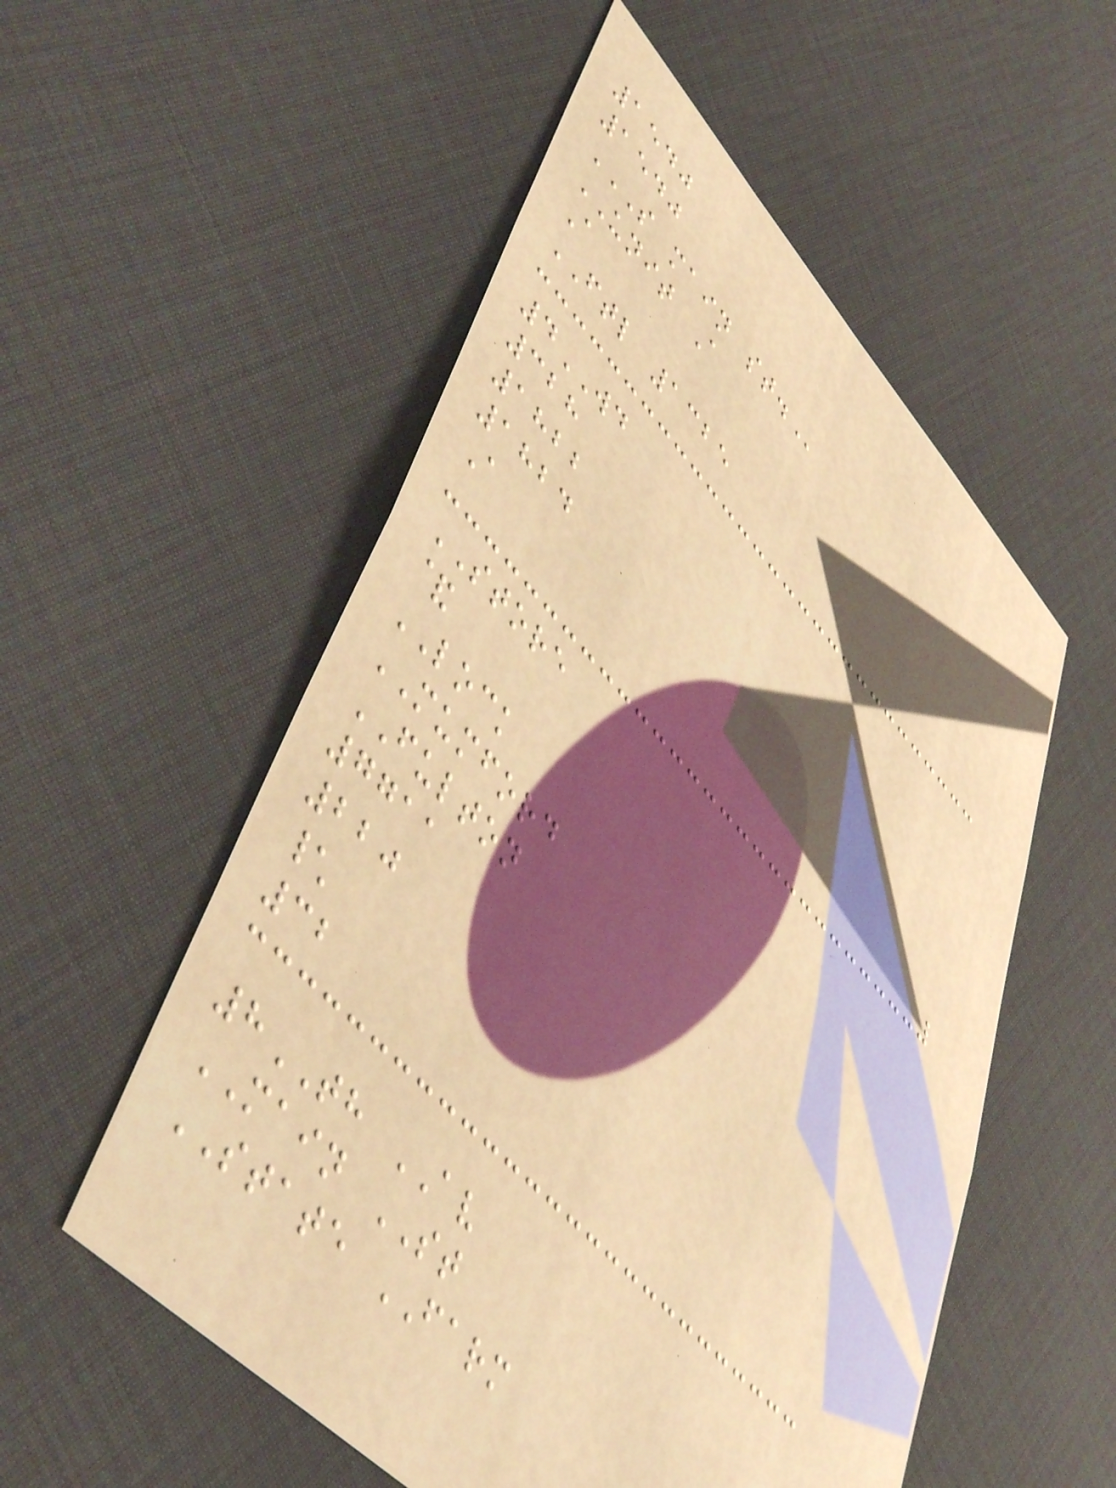1540
1540
S MAIN ST.
UNIT A
A
FTL 1325
4WD
328
1822
1824
A
STORE
&
LOCK
MUMFORD
FULTON
7711
220
\
32
8TH AV
MAIN ST
STATE FARM
